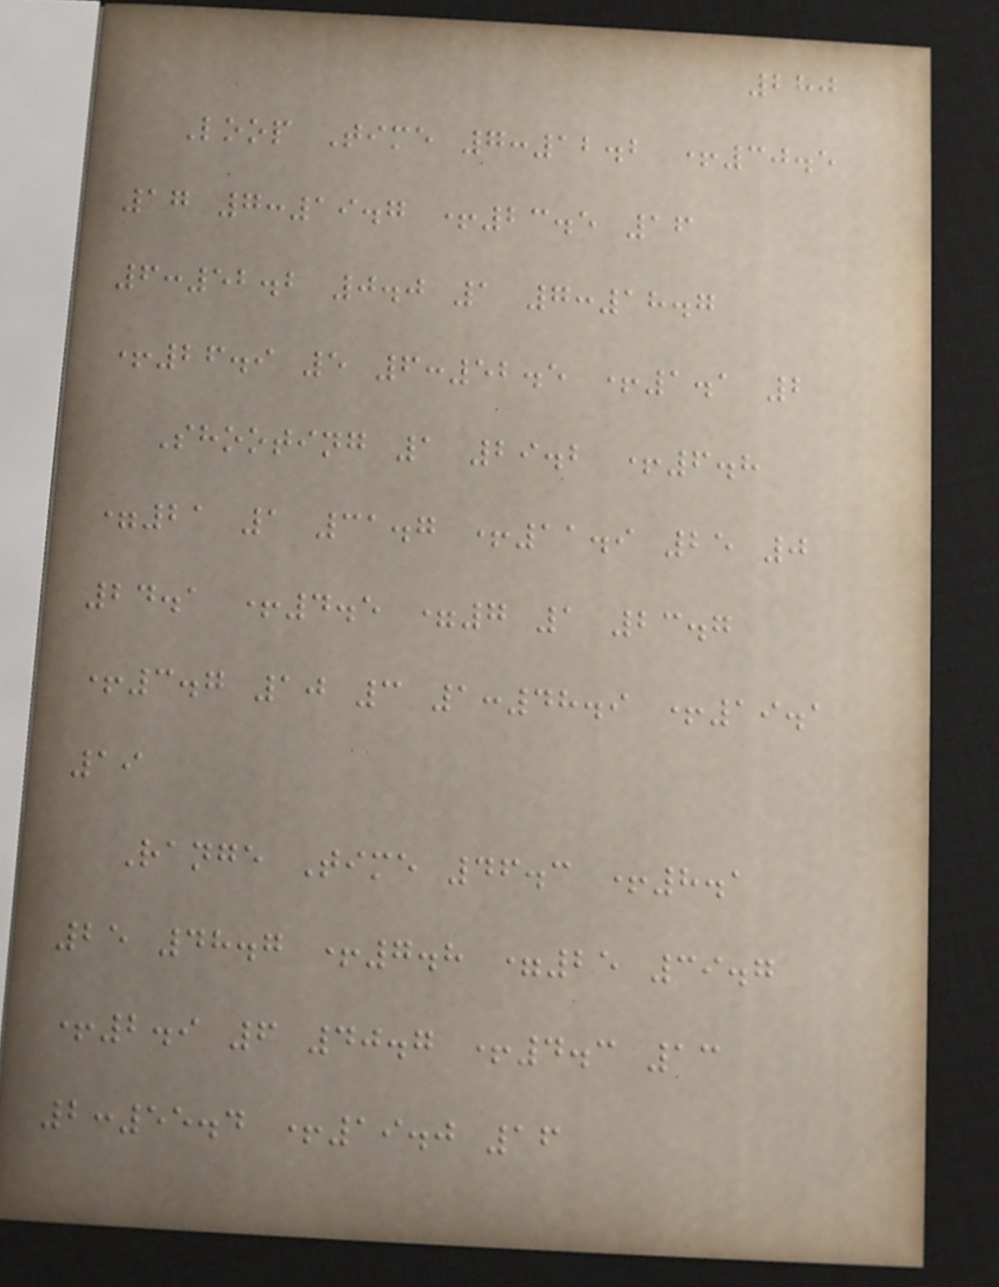280
Loop Time 7:12.2 +30.5
17 7:19.7 +23.5 16
6:52.2 0.0 1 7:18.7
+26.9 5 6:52.5 +1.1 2
Shooting 1 29.2 +6.8
=21 1 31.7 +11.9 25 0
24.1 +4.5 =7 1 23.7
+3.7 10 3 1:48.9 +19.1
19
Range Time 46.3 +8.1
25 48.7 +7.8 =25 39.7
+2.9 6 40.7 +4.3 13
2:55.4 +19.0 16
